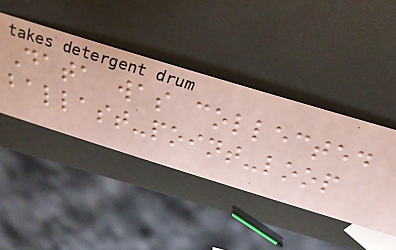Data was collected
ballast-point-loop
